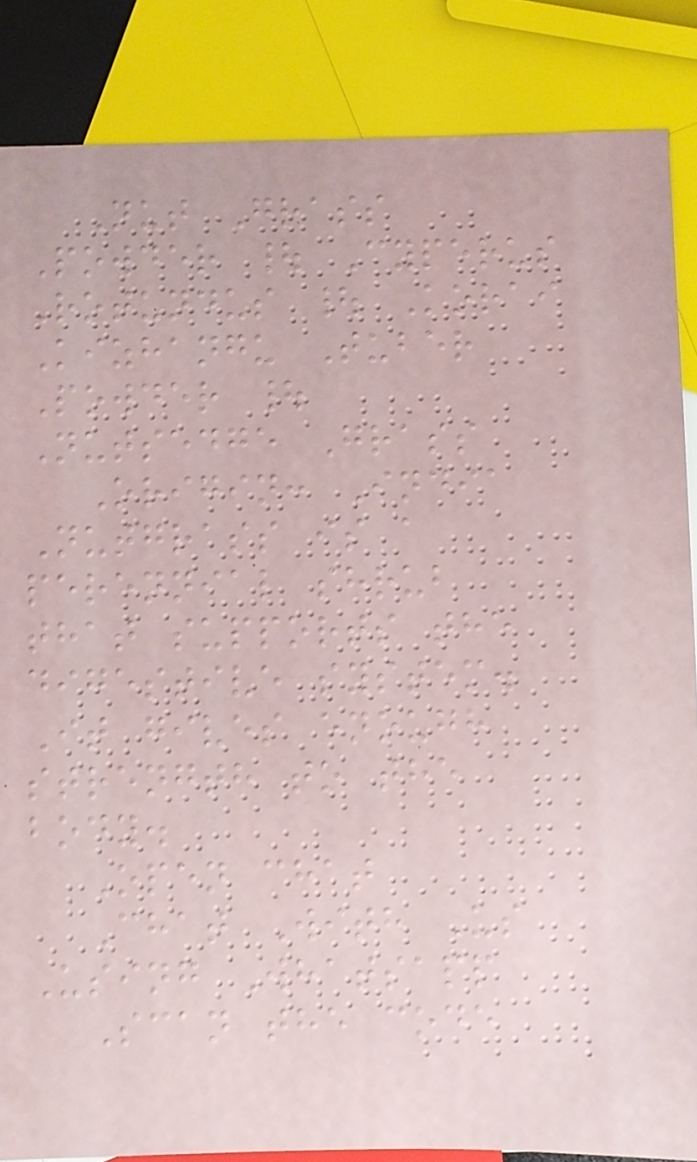Nut Grass
Powder | Cyperus
Rotundus | Korai
Kizhangu Tuber
Powder |
Nutsedge Grass
Origin: India
Nutgrass is a
perennial shrub
that supports the
digestive system.
It gives enough
strength to the
body.
Open chat
Chat With Us
Using Whatsapp
Scan the code
